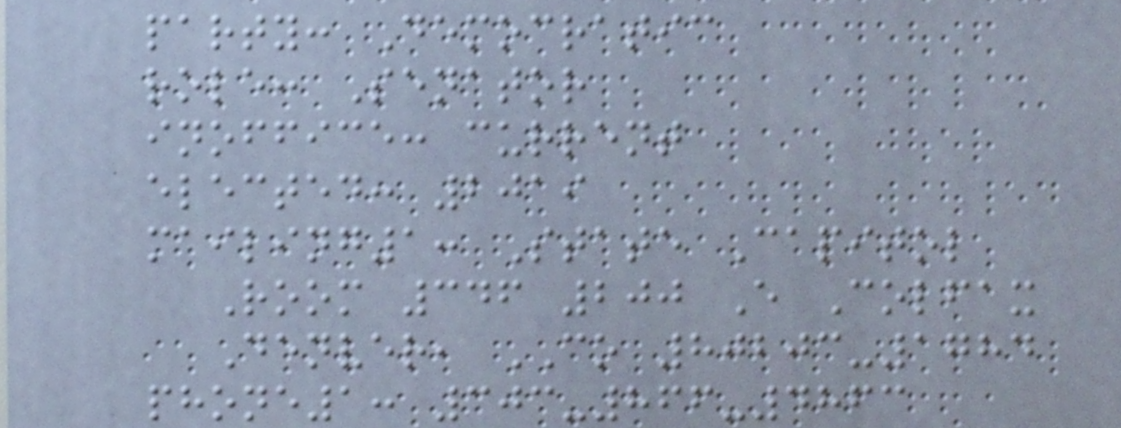party: Democratic
role: Senator
inoffice: current
elected: 2019
mailing1: State Capitol
Room 346 200 E Colfax
Denver, CO 80203-1784
phone1: 303-866-4863
